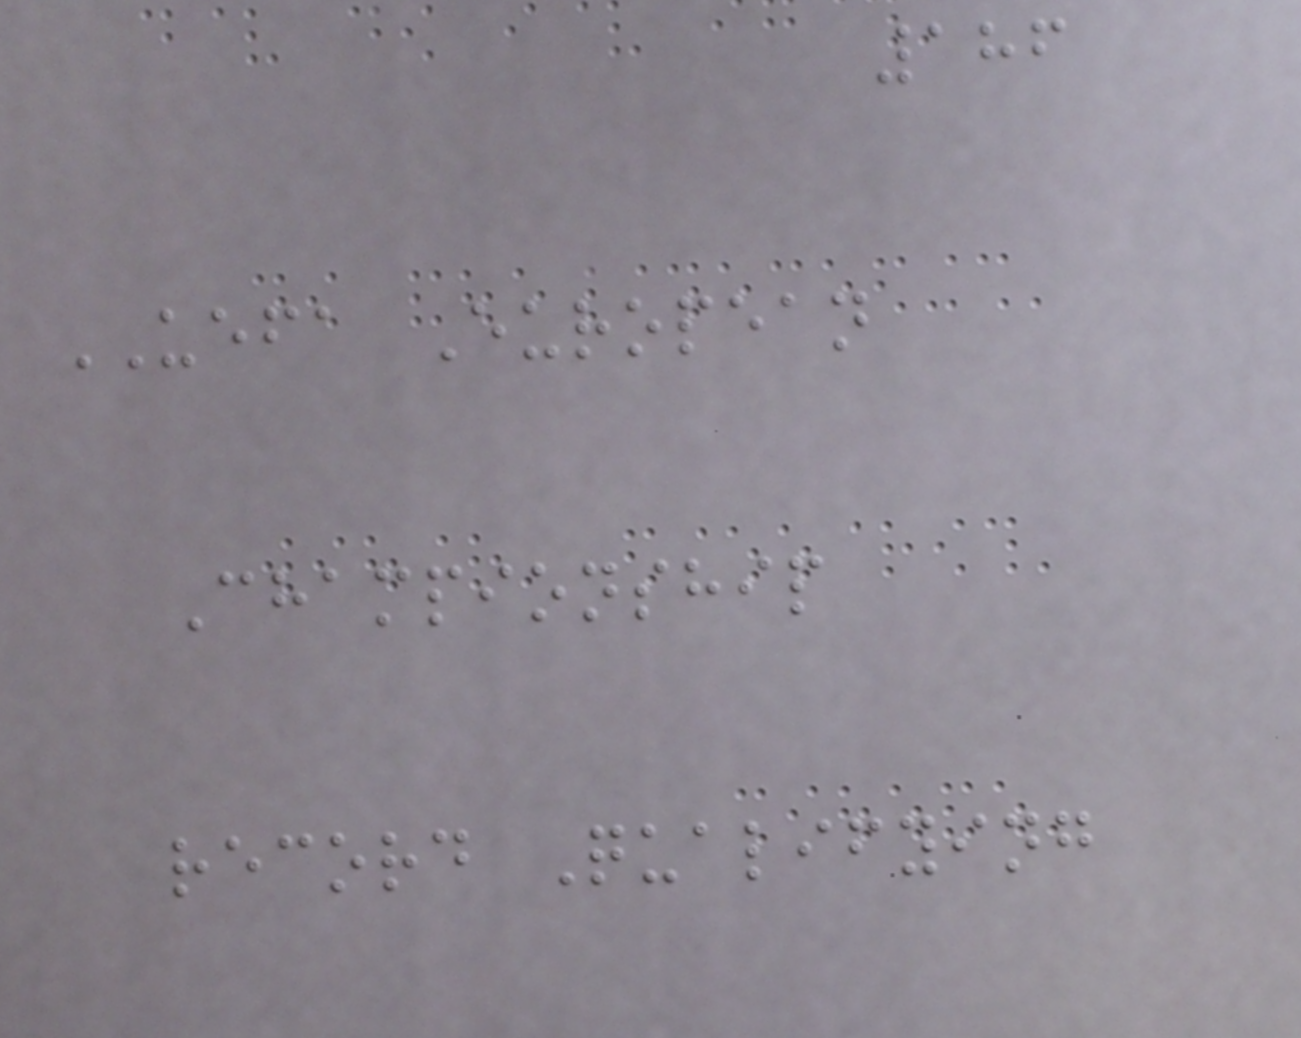186
UEFA European
Championship
record Qualifying
